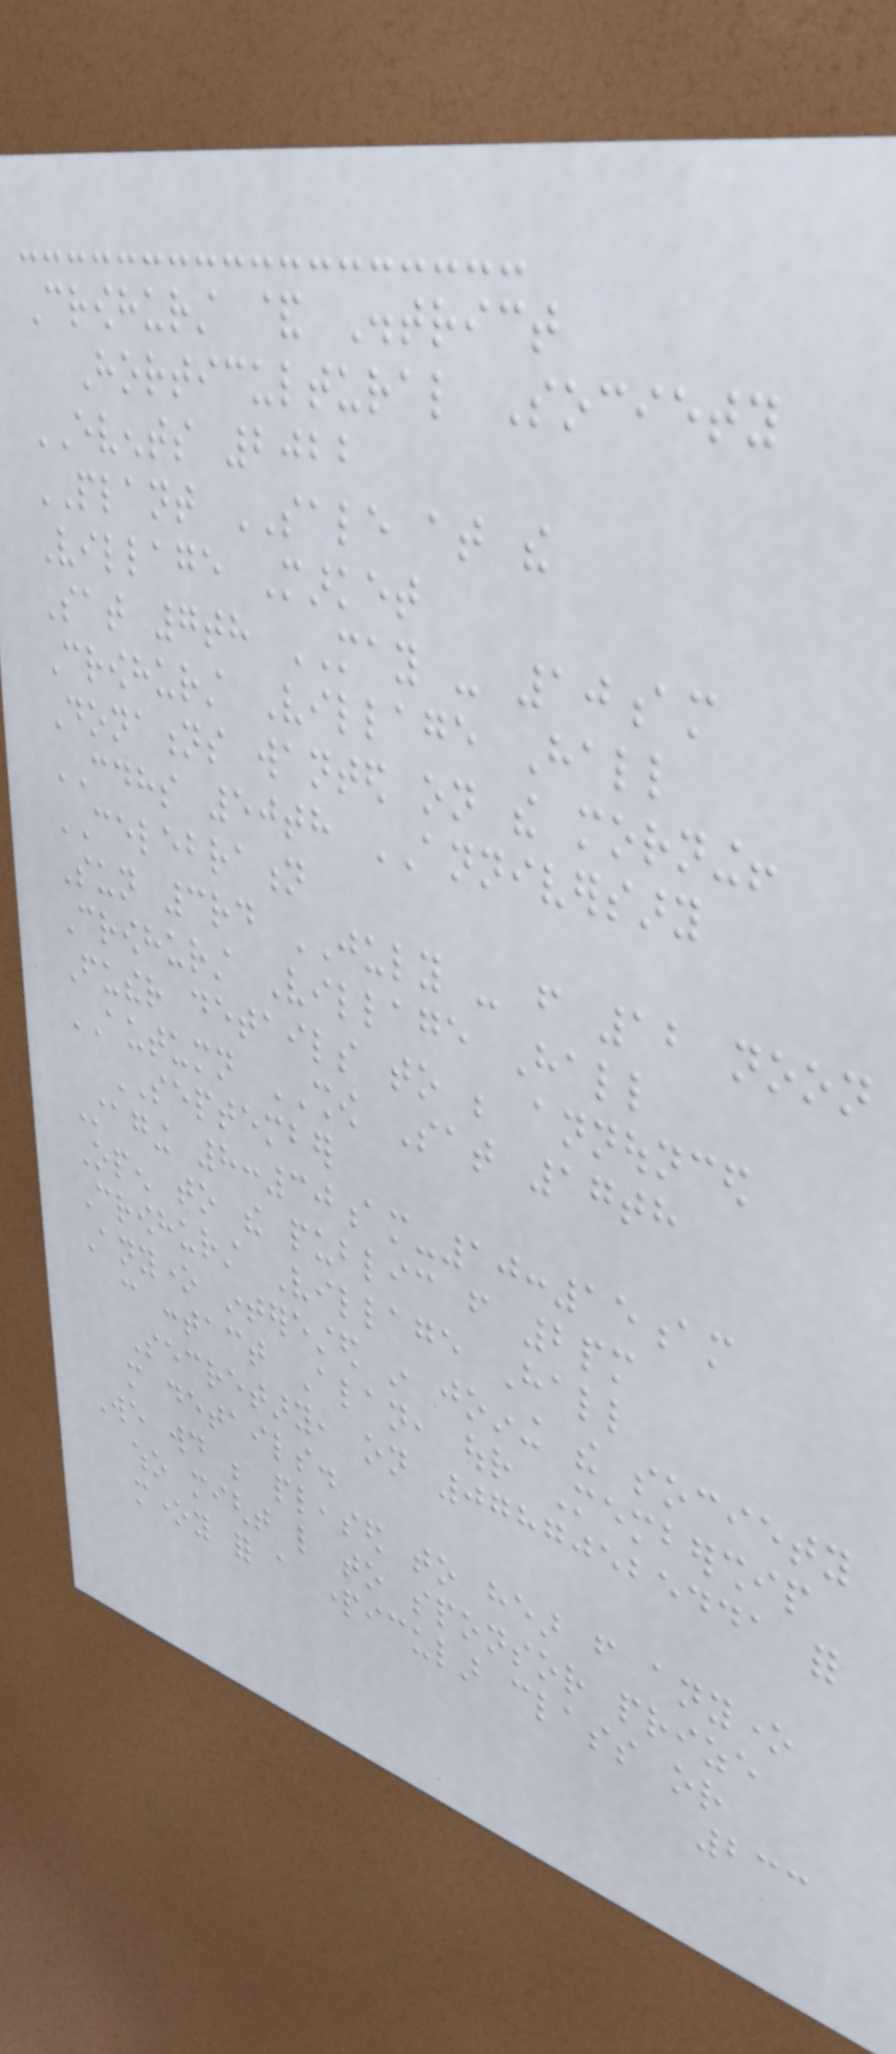Crowhurst & District
Horticultural Society
EVENTS 2022
PLANT SALE at the
Village Market
Sat 7th MAY - 10am
Crowhurst Village Hall
Donations wanted on the morning!
CDHS 50th ANNIVERSARY
CELEBRATION
Sun 3rd JULY - from 12 noon
Crowhurst Village Hall
Futher details to be announced
AUTUMN SHOW Sat 17th
SEPTEMBER
Staging 8:30am-10:15am
Open to the public from 2pm
Crowhurst Village Hall
Anyone interested in joining the society
can contact Alan, our Membership
Secretary, on 07870525441 for
more details.
We would be pleased to hear from anyone
who might like to sponsor prize
money for a particular class or
233
